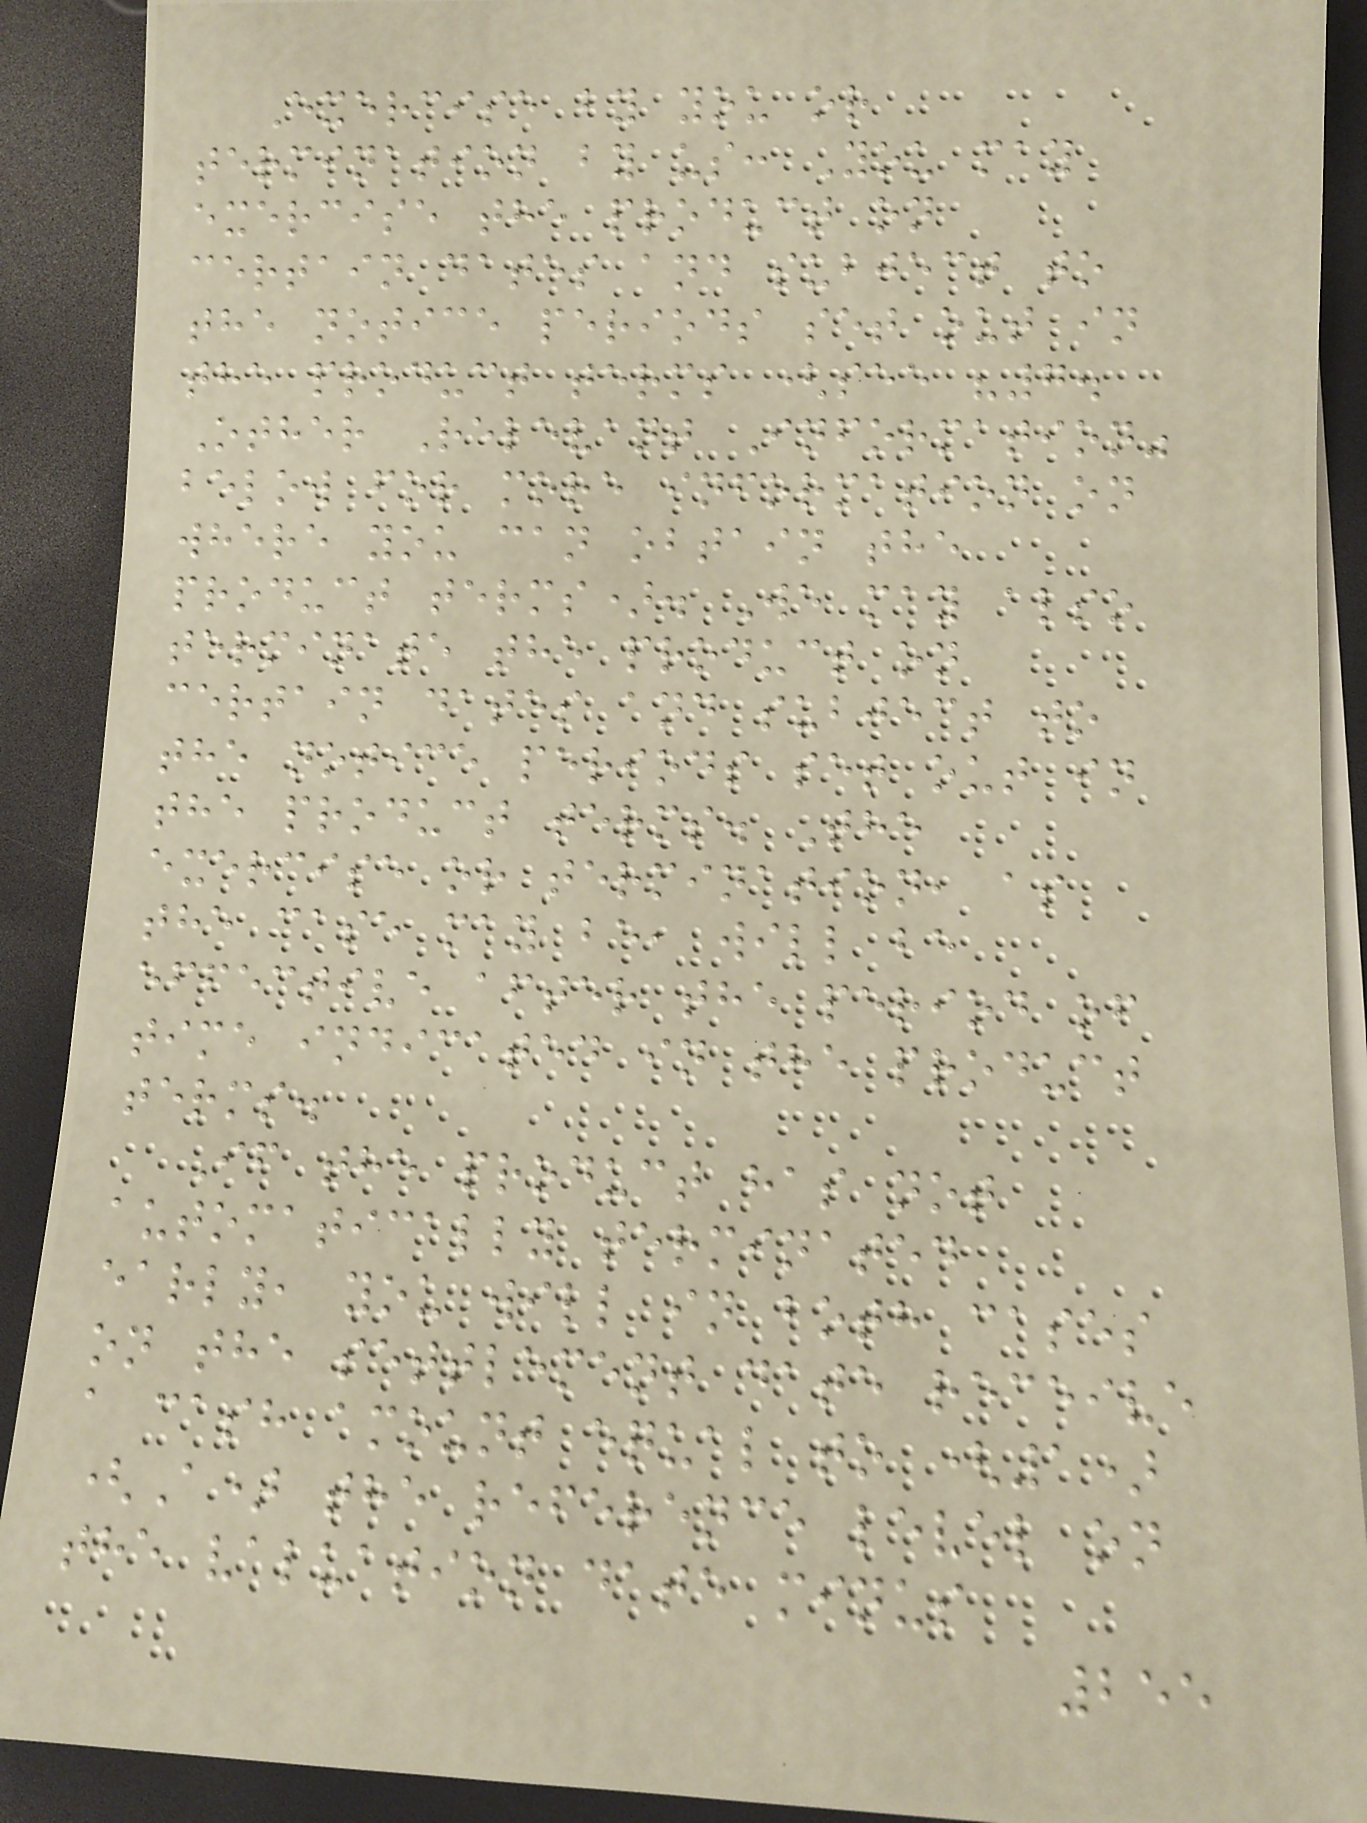Exercise by you or
termination by us: You may
exercise the product on
certain dates and subject to
the notice periods set out in
the product terms (see "7.
Other Relevant Information"
below for more information on
where you can obtain the
product terms). We may also
terminate the product on
certain dates and subject to
the notice periods set out in
the product terms. The
exercise or termination, as
the case may be, will be
effective after the period of
time indicated in the product
terms.
If the product has not
automatically terminated
early, you will in both cases
on the settlement date receive
a cash amount equal to (1)
(A) the reference level on
the valuation date minus
255
